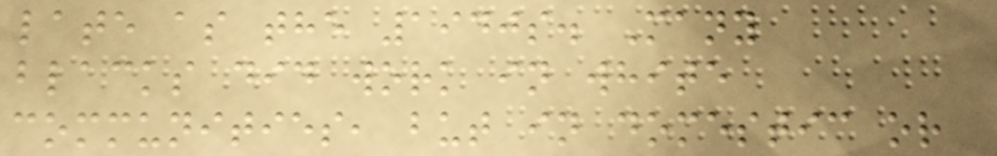late as the 1940s. Many
blacks did work in white
communities, but in domestic or
